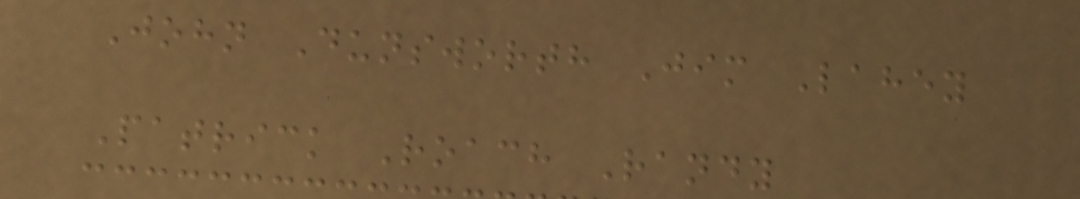John Dunsworth Jim Lahey
Patrick Roach Randy
